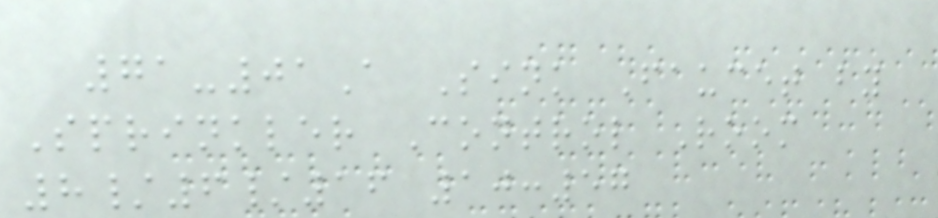71-01A Sink Faucet by
Sprinkler Control Room
8/6/16 10:57
